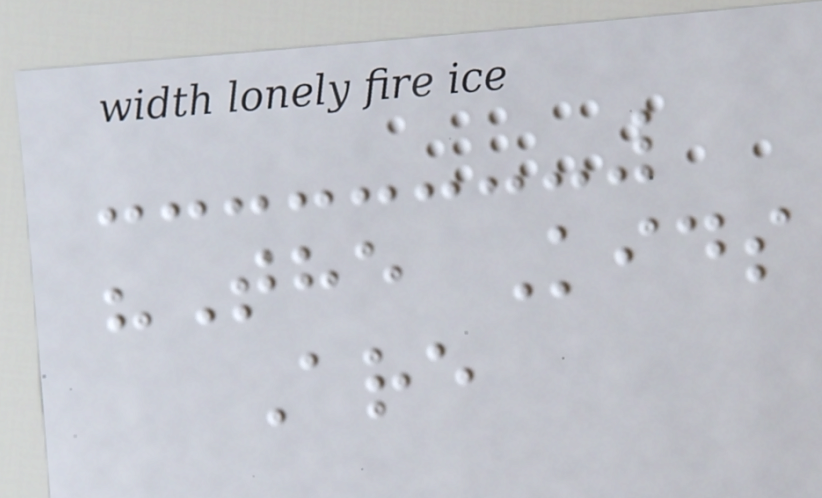"The Kids
Are
